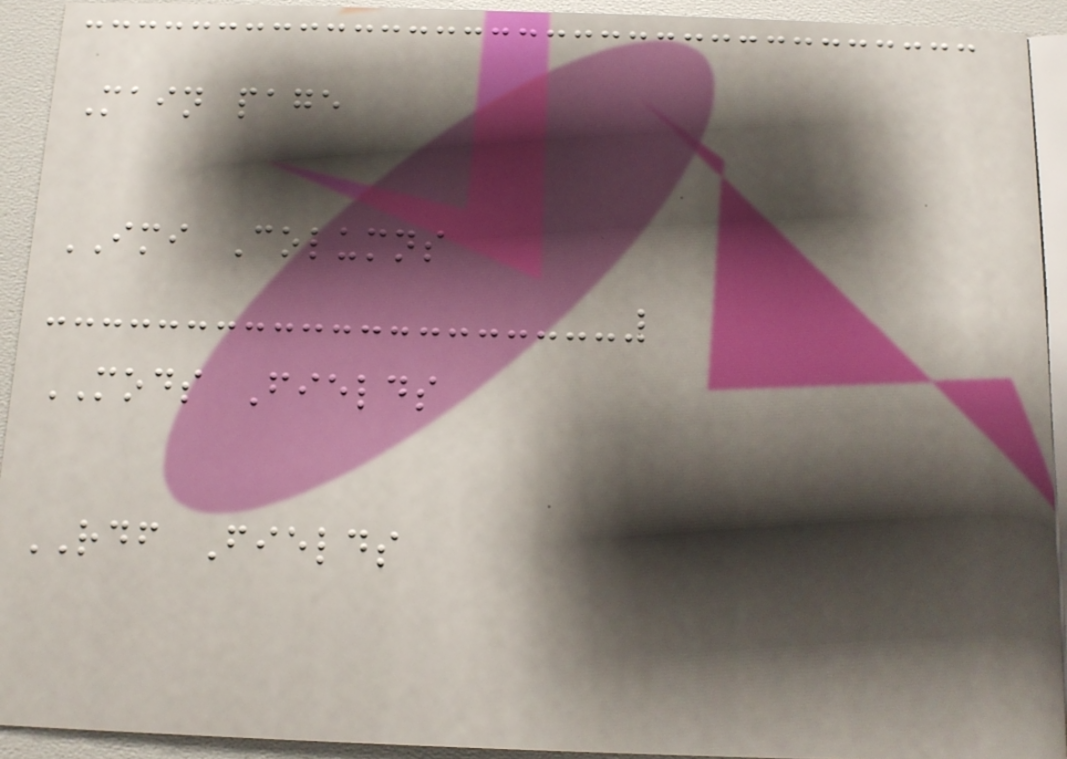Main page
IMI Columns
MODS Fields
RDF Fields
